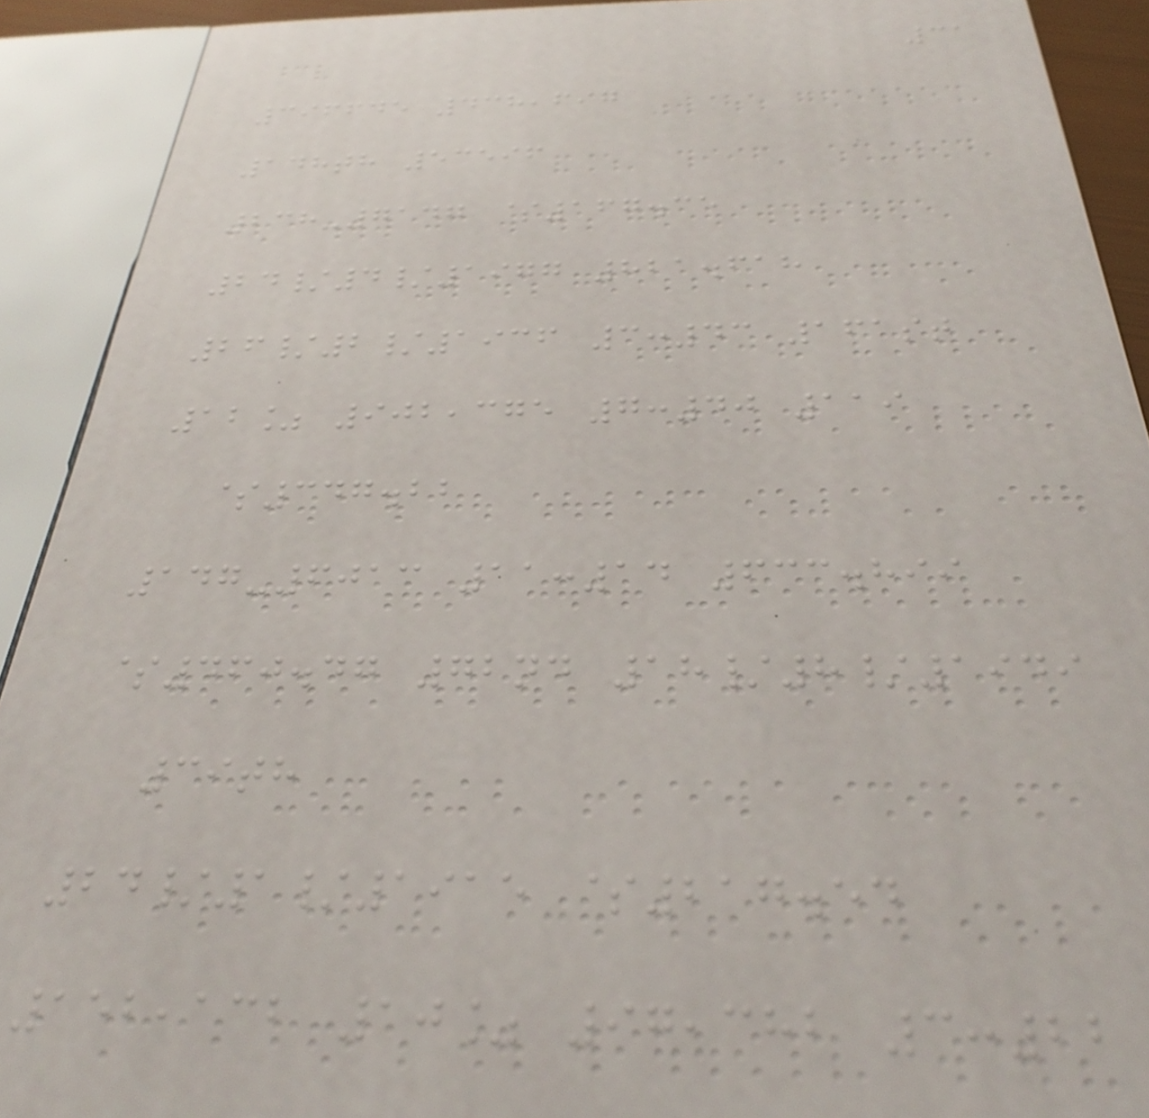31
396645 438,697
148th 53596
238-7147 $167.35
24/4/1977 821.618
26/2/1936 3:43 161st
12% 902,375 7:40 119
$347.22
147-6013 11:14 633.899
$460.47 72nd 18/8/1949
39th
24/1/1915 $217.54
152,132 10% 97,382 3:22
